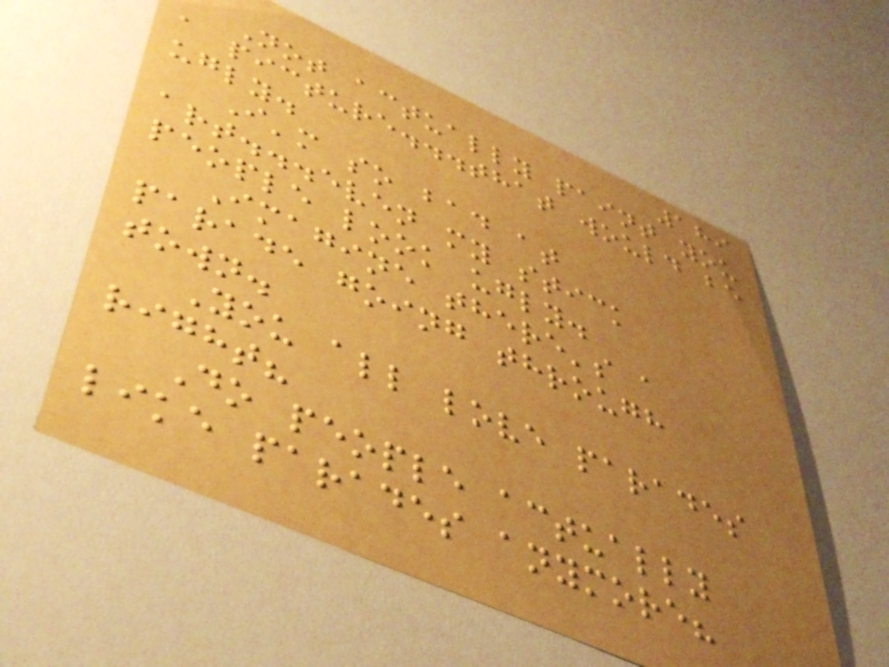189
Not actually paint you
a picture...that would be
ugly.
I'm so bad at
art...even my stick
people look ugly.
Imagine there's a
parade going through
town.
You all love parades
right?
Do people actually
like parades anymore?
